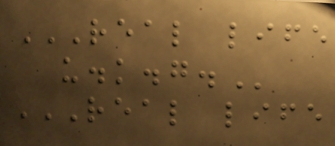REAL LIFE
U.K.G.
REAL LIFE
